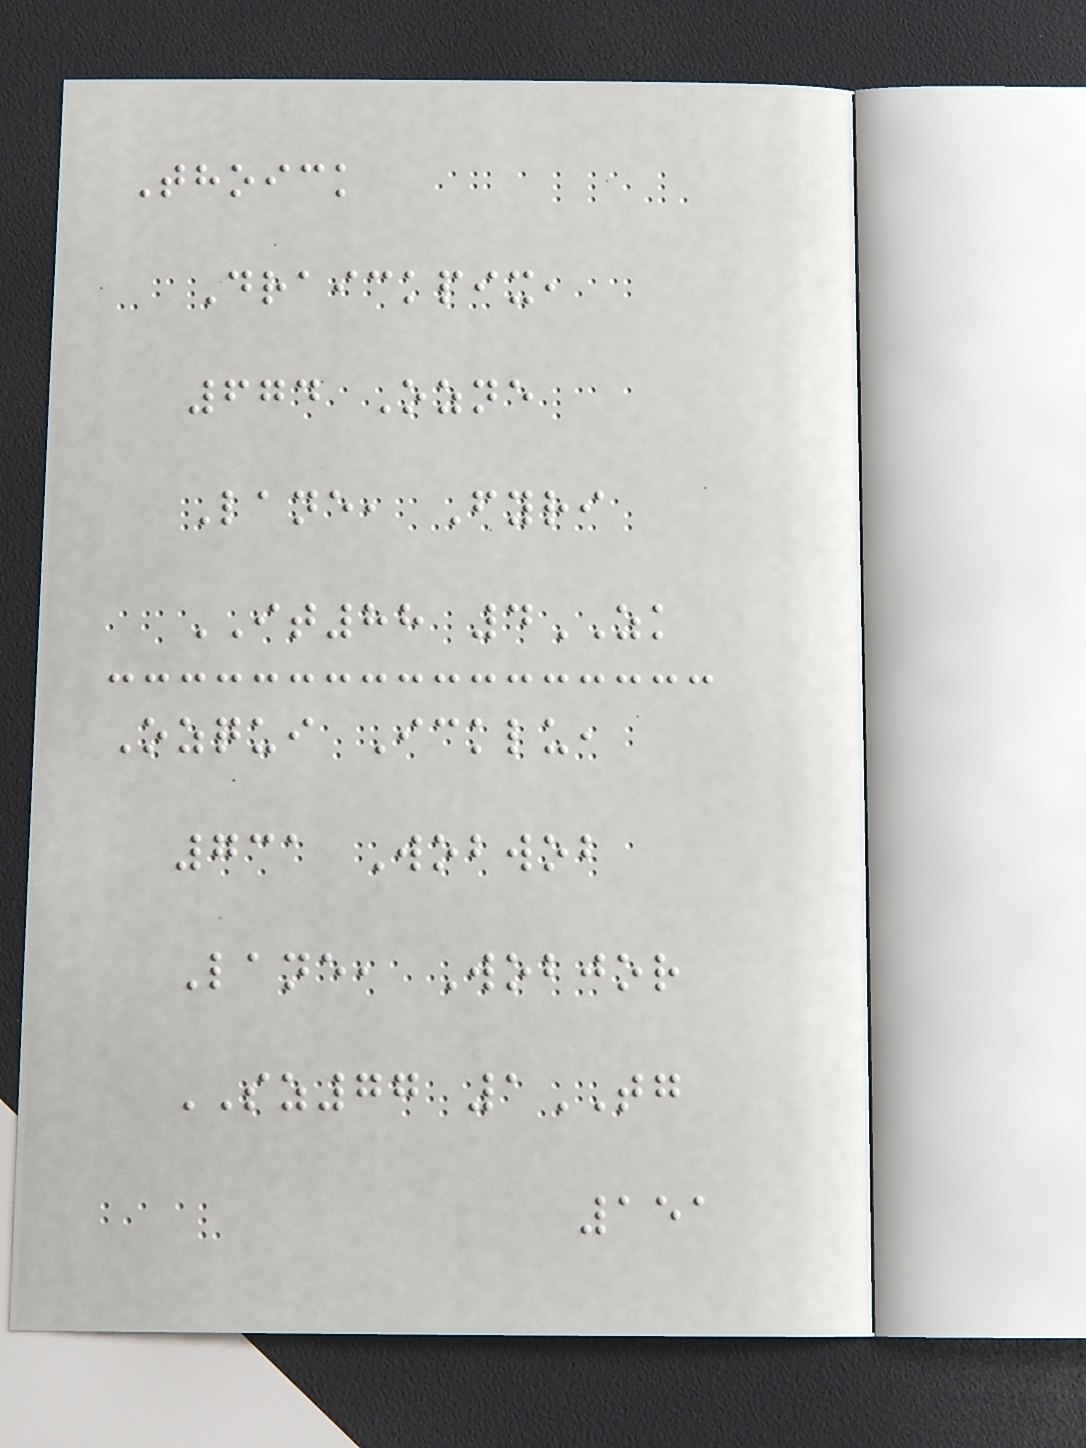Thoick
Draickpix,
674 Ozne
Lane, Fyri
IT88 4ZK
Ozqui Icklu,
731 Wobwob
Lane, Wobjor
SZ77 1TG
151
